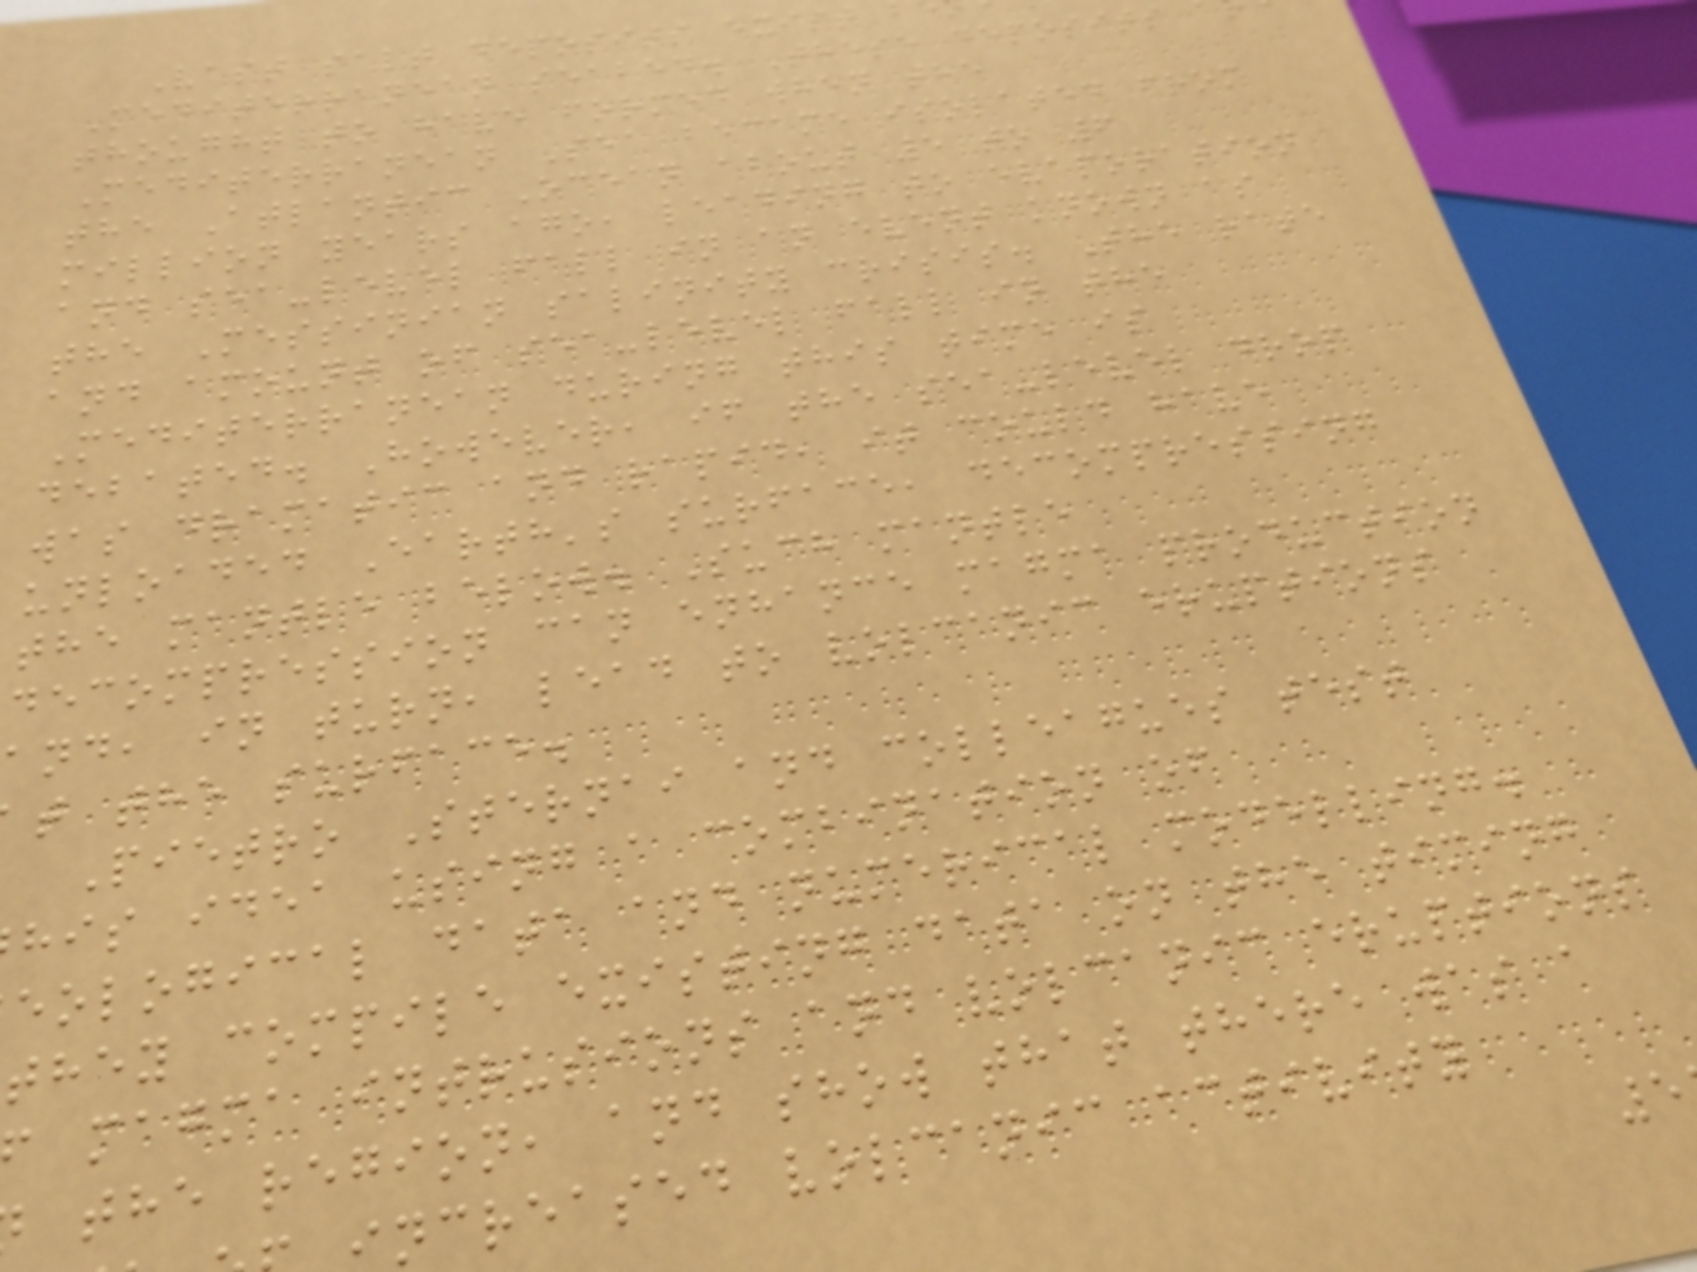Vast salt deposits exist
Mediterranean seabed. These deposits
thought to have formed when the
Mediterranean Sea became isolated from
the Atlantic Ocean about 5 to 6
million years ago, leading to evaporation
and sea-level fall in an event known as
the Messinian salinity crisis. The rate
and amount of sea-level fall in the
Mediterranean during this time is
debated. However, if the sea-level drop
was dramatic and rapid, it could have
unloaded Earth's surface, decompressing
the mantle below. Such mantle
decompression can enhance magma production
and, in turn, lead to volcanic eruptions
t the surface.
Pietro Sternai and colleagues test
his idea using a combination of
eological data and numerical modelling.
they compile existing data on the timing
magma intrusions and volcanic eruptions
the region, and show that there was a
ncreased volcanic activity
